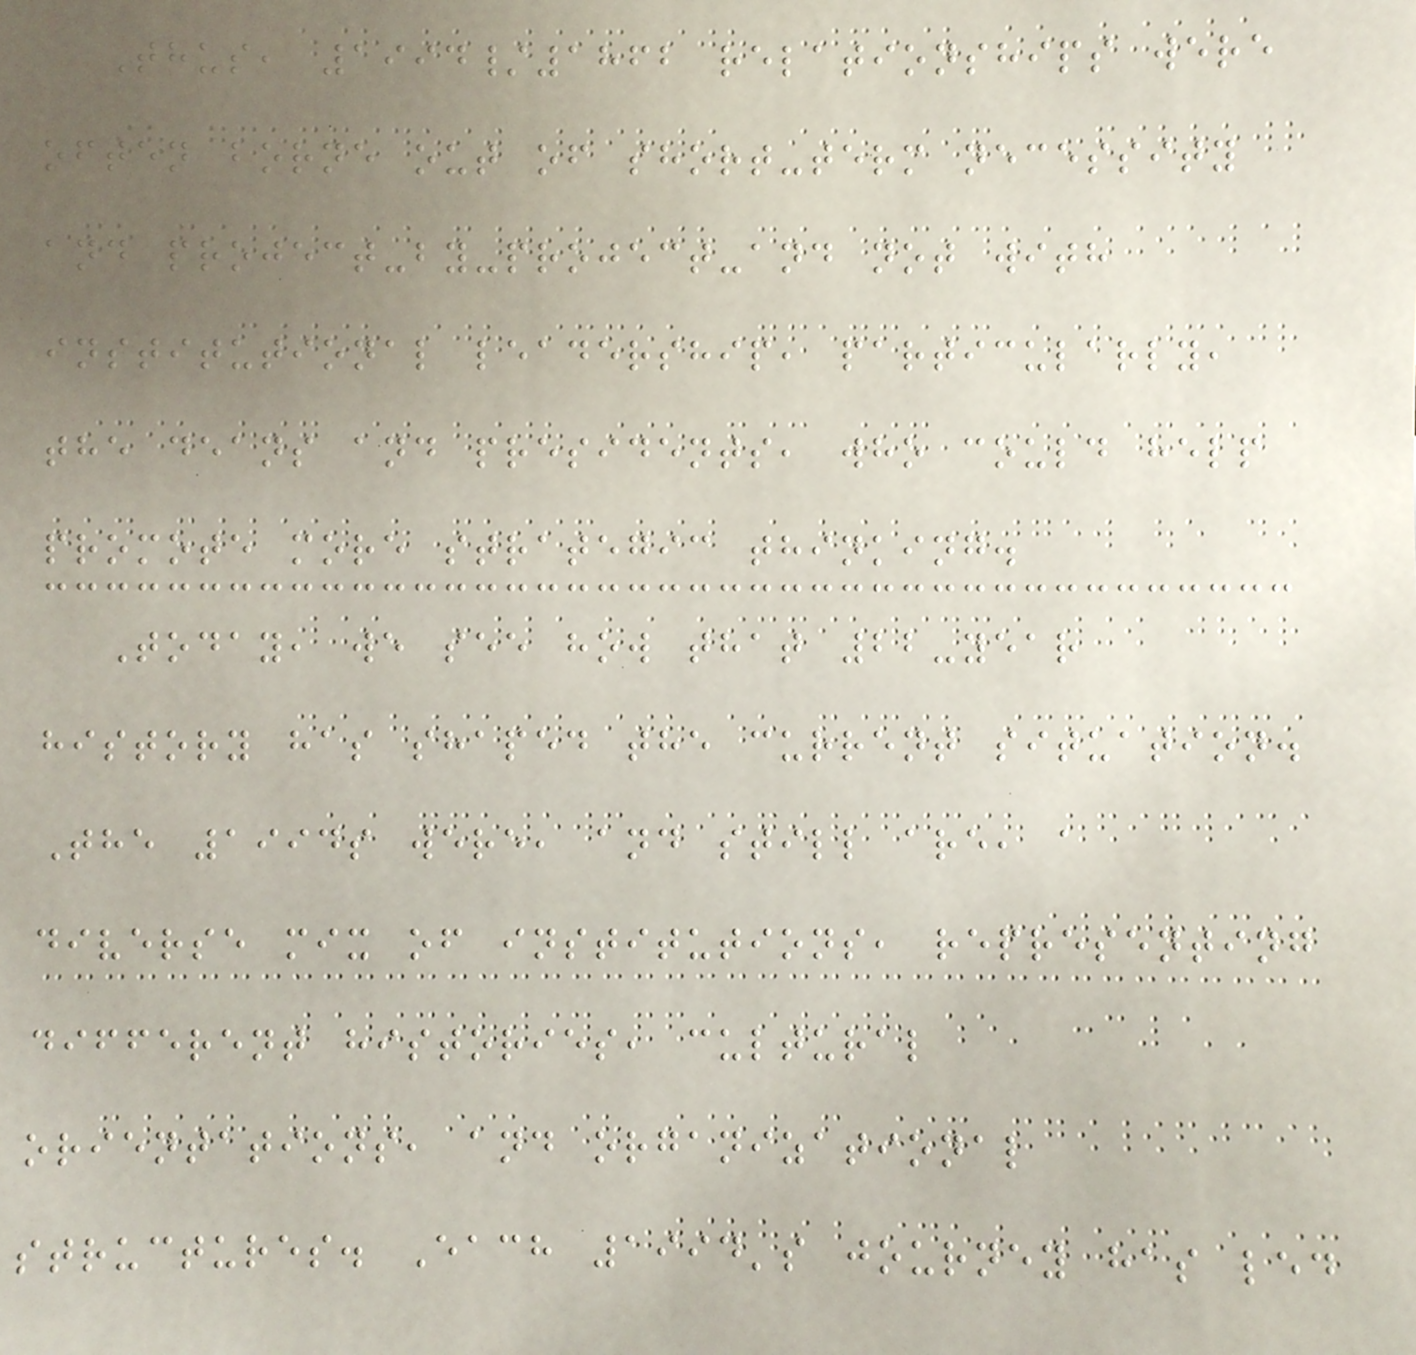Thus, 1994/1862 relationships were
often borne out of short-term necessity
and project-by-project-and not with
institutional leadership, particularly,
the deans and presidents, who could help
promote more strategic thinking.
Today, we see how that 22-year
history has shaped the current situation.
The 1994s were, and still are, a
diverse mix of institutions, representing
different histories, cultural
orientations, and organizational
structures. Each 1994's journey has led
